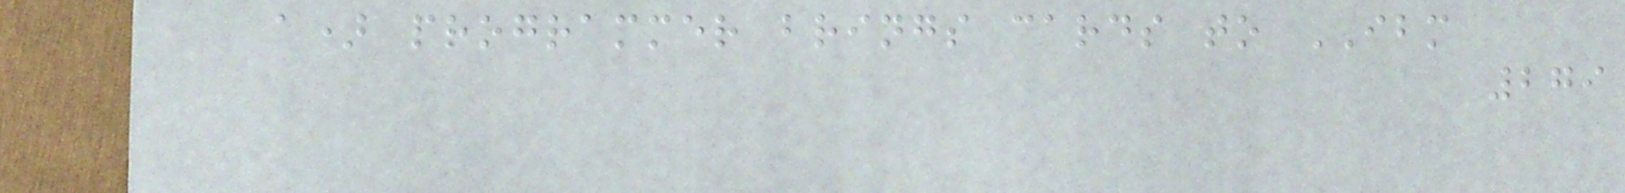a) programmer brings cards to IBM
279
